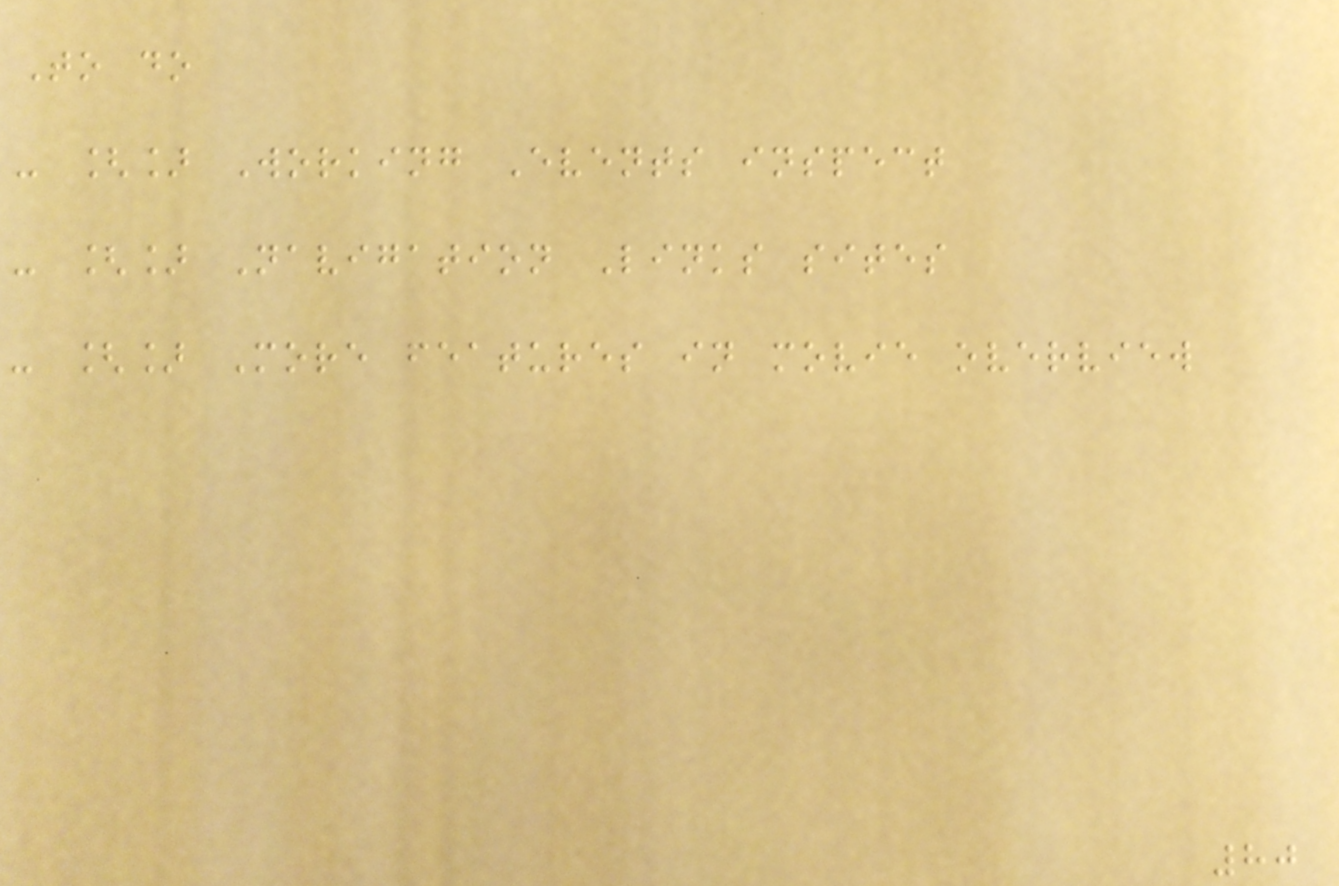To do
- [] Working Events inspect
- [] Navigation Links sites
- [] More features in movie overview
80
